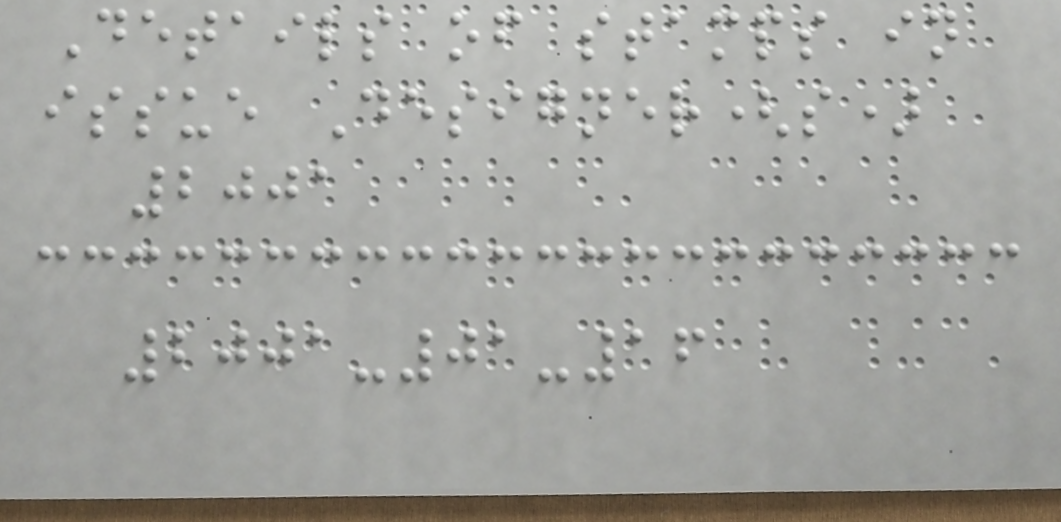Details of stamps in
issue Designer(s)
2001
2001-01-16
